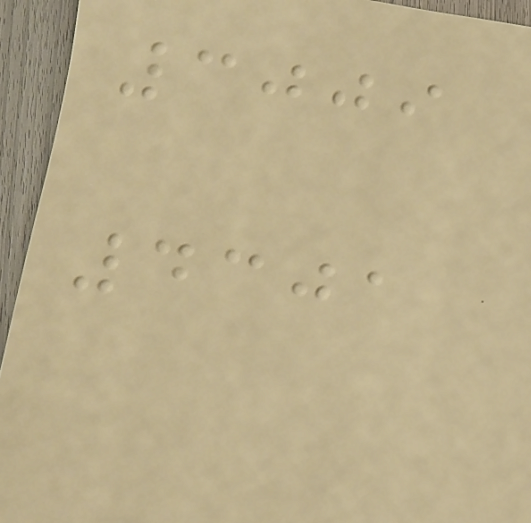3009
4301
